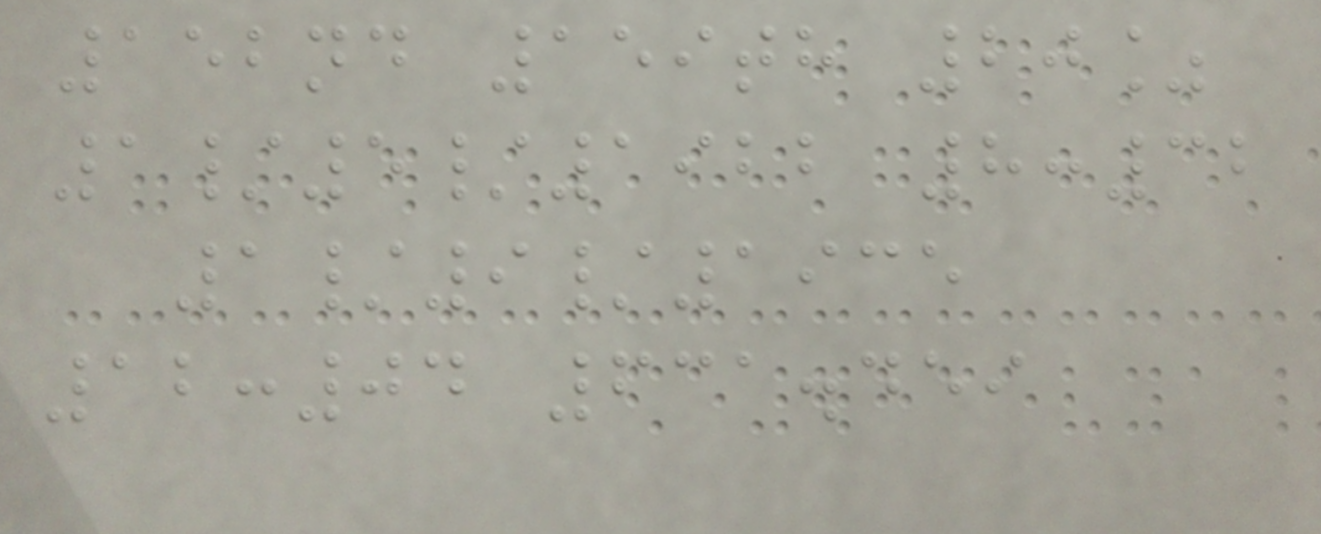152nd 159th 20%
1/5/1922 8:32
1/9/1935
12:04 631.459
